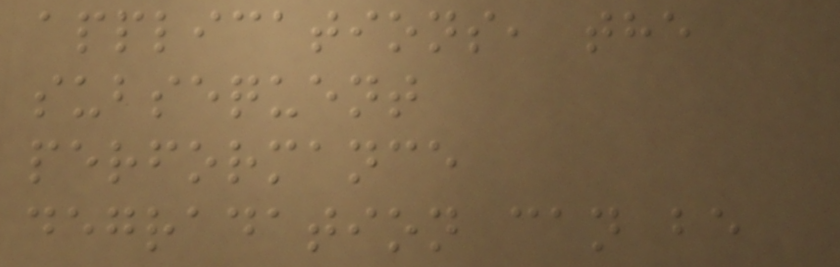applications, the
subsequent
performance
degradation can be
